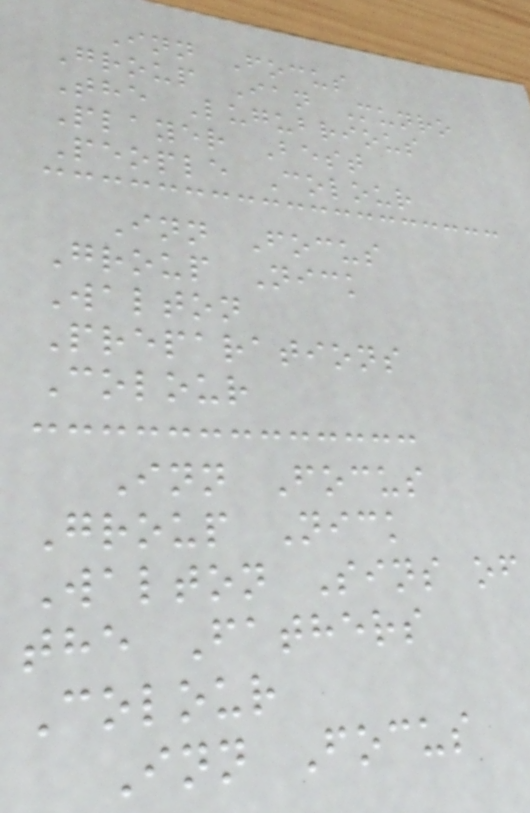Inn Focus
Group Ian Munro
The Lugubrious
Player Best
People Colour
Inn Focus
Group Nick
Walton
Preparations
Colour
Inn Focus
Group Nick
Walton Sins of
the Fathers
Colour
Inn Focus
